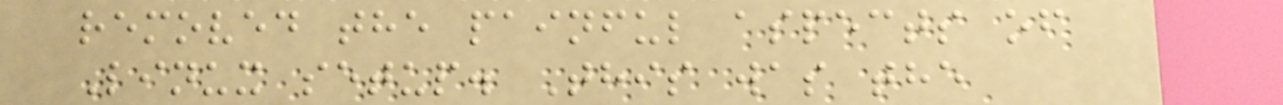removed the painful aspects of
Linux setup. This was the
